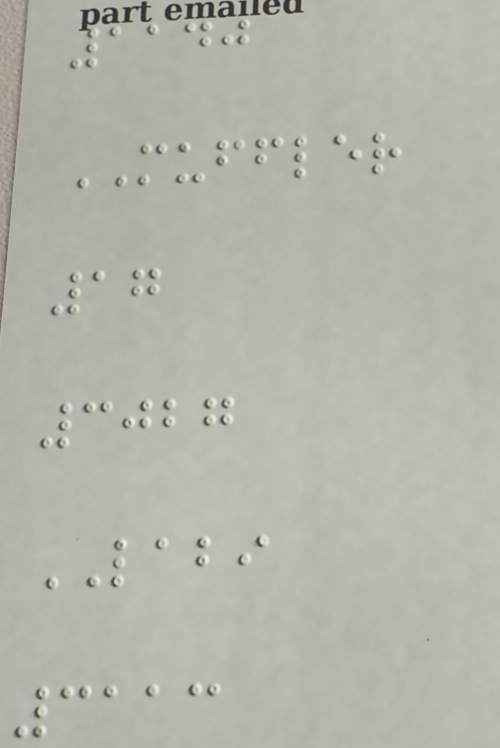1140
MUFFLER
17
3027
LABI
3113
